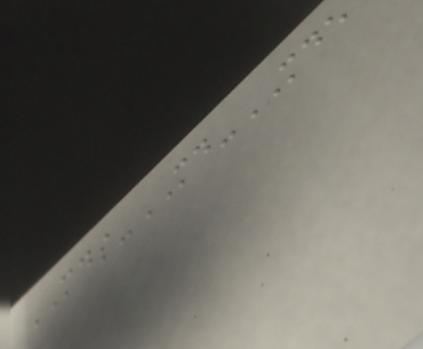MDS-MD-MDE
